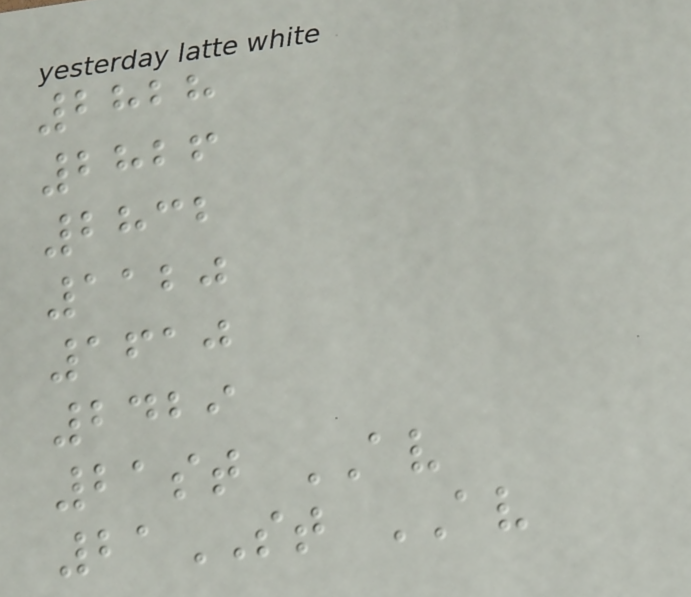2828
2826
2832
1120
1610
2429
21st AV
21ST AV
